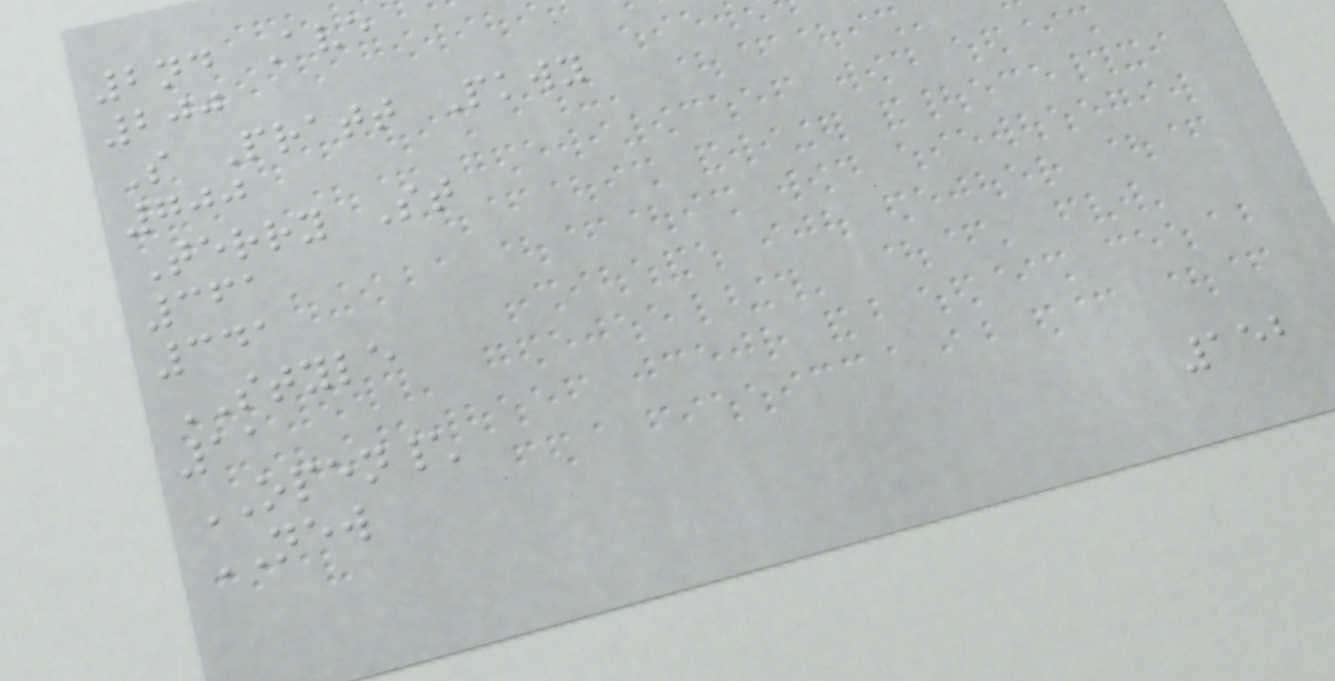2nd Ave
200
S Pratt Pkwy
700
Terry St
361
341
STYLE
11
OPEN\
NEW
152
